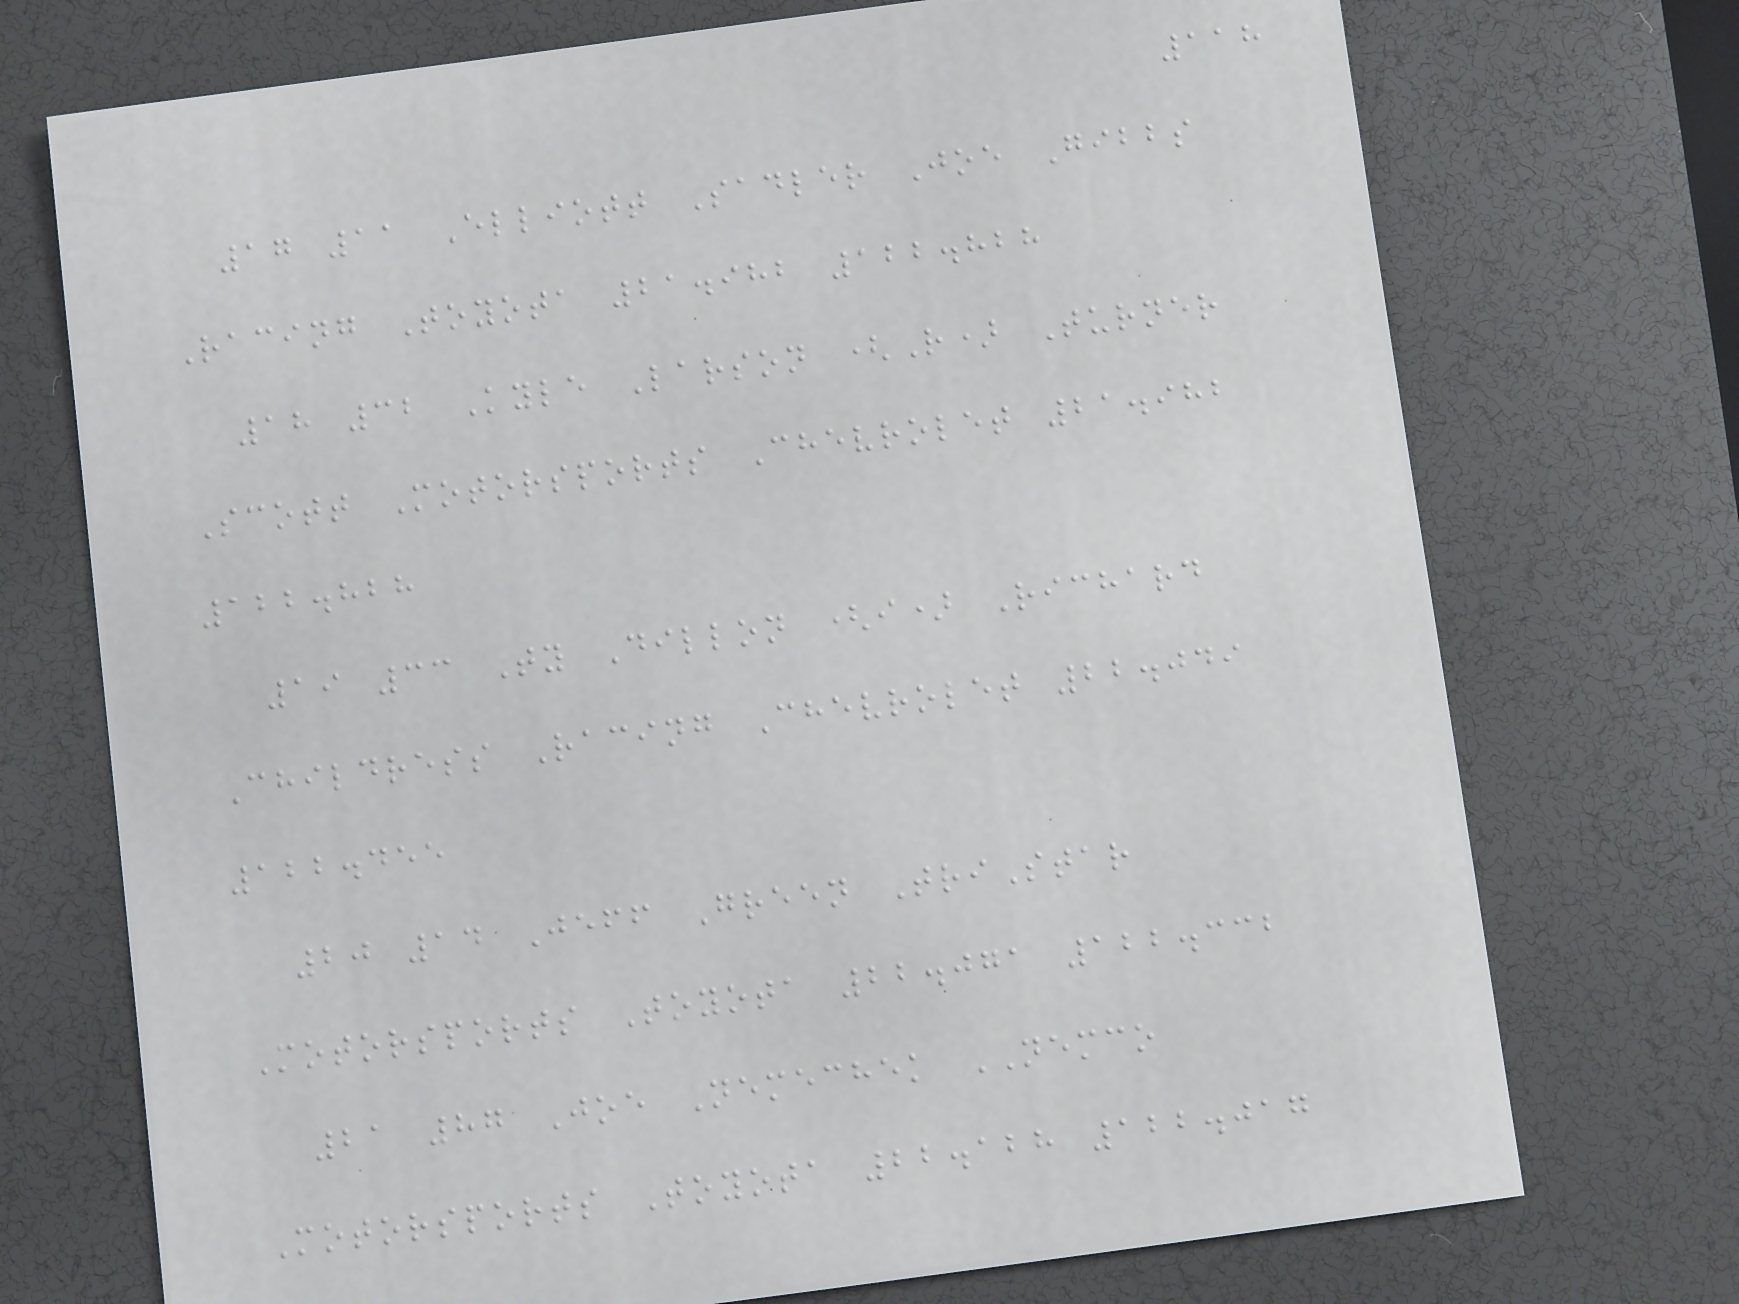118
17 11 Elliott Sadler Joe Gibbs
Racing Toyota 21.982 122.828
18 32 Kyle Larson (R) Turner
Scott Motorsports Chevrolet 21.982
122.828
19 33 Ty Dillon (i) Richard
Childress Racing Chevrolet 22.049
122.455
20 14 Jeff Green TriStar
Motorsports Toyota 22.071 122.332
21 87 Joe Nemechek NEMCO
Motorsports Toyota 22.128 122.017
